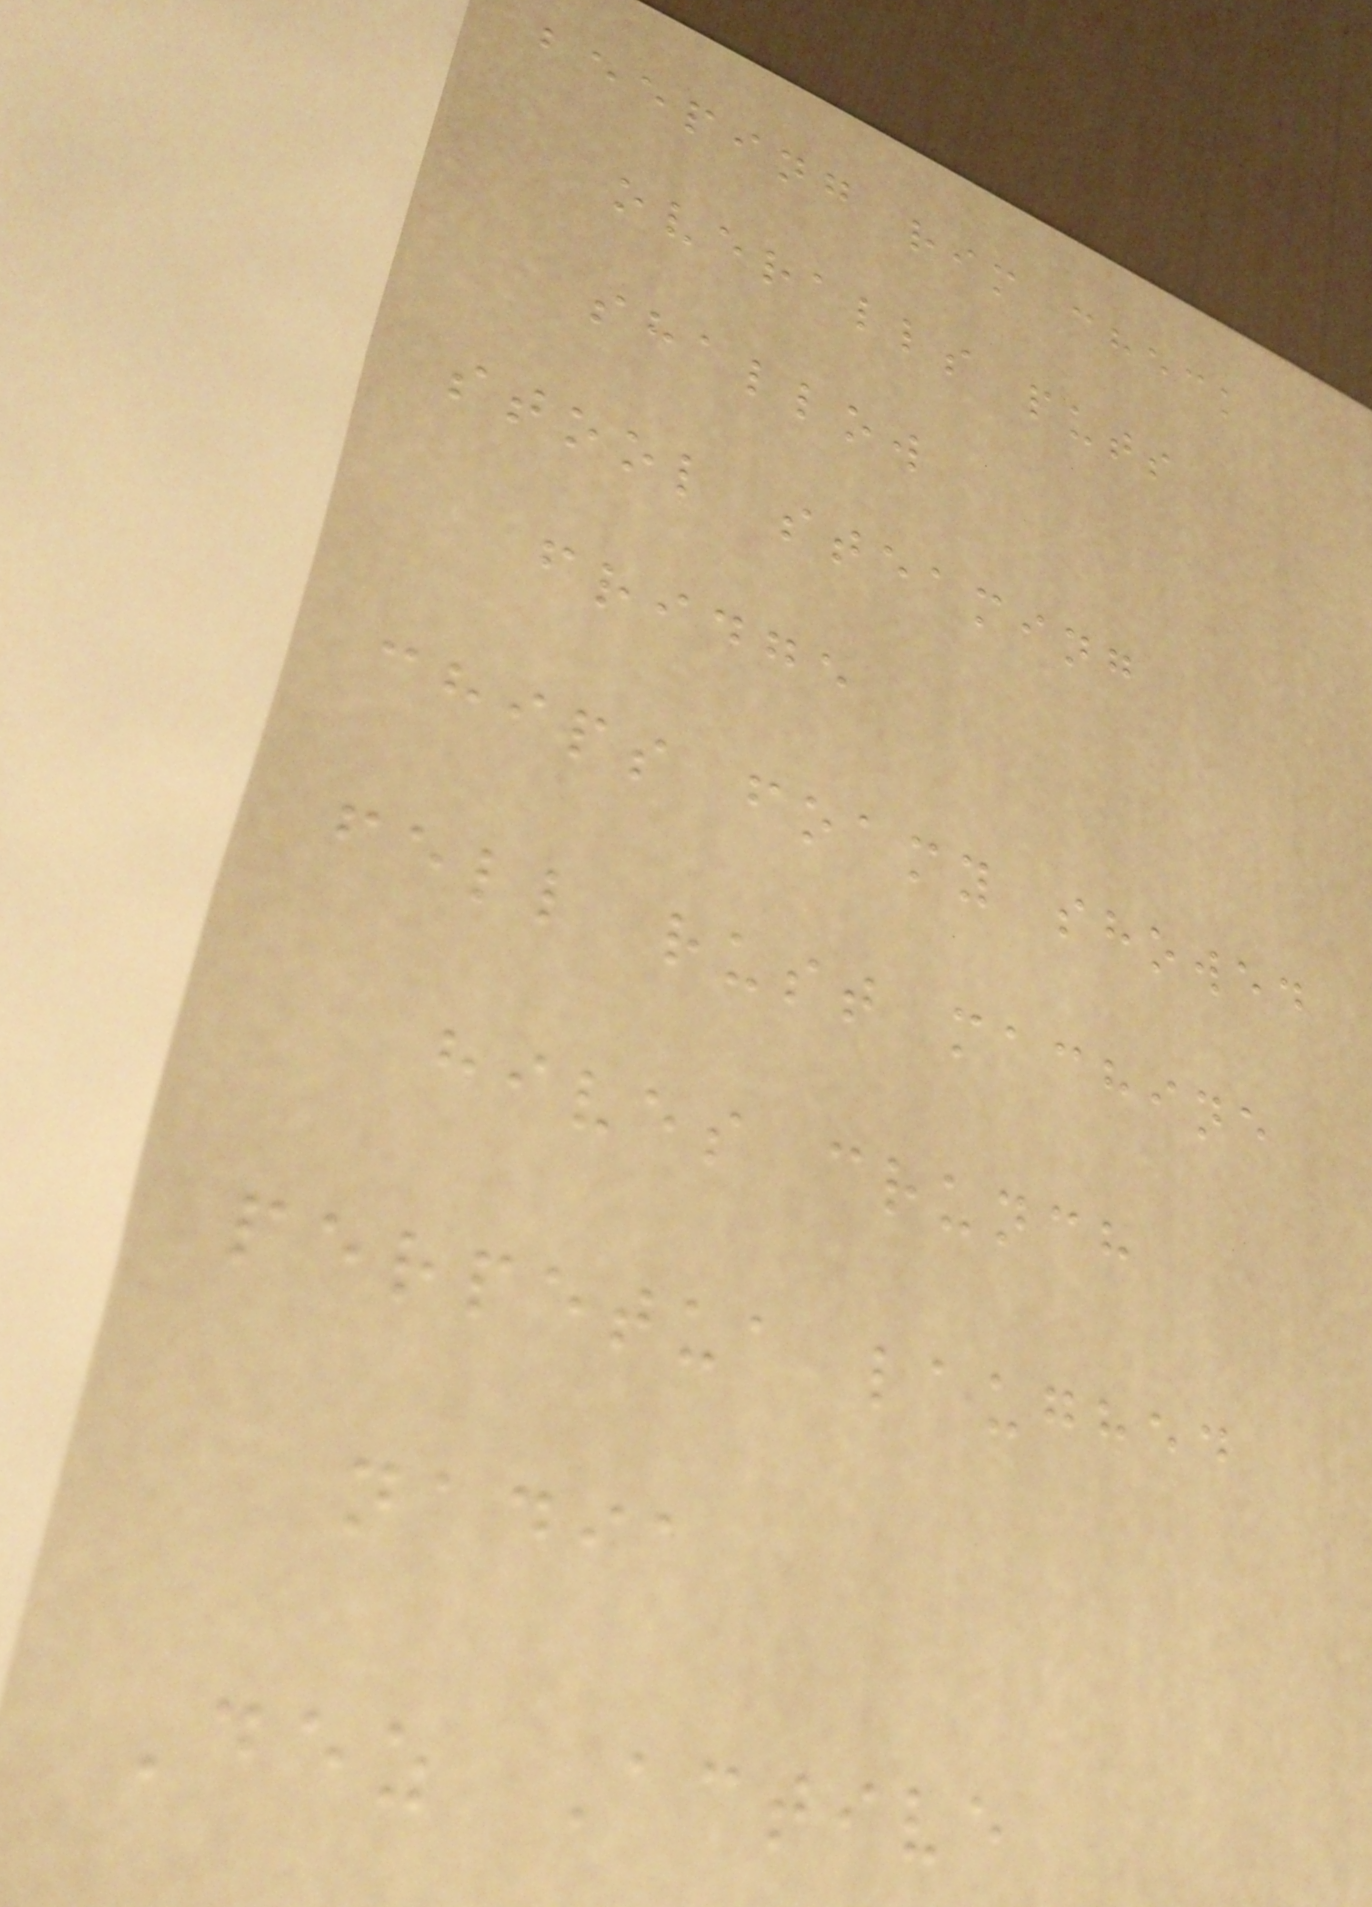beeping rim check
overalls puts
shallow
stool steaming
fridge
chips foamy showed
fell rust machine
hives crunch
perpetua laughed
nadia
Dez Active
